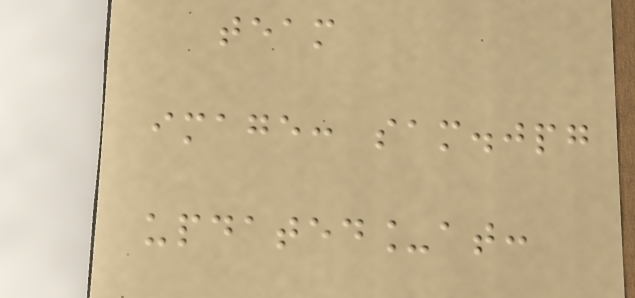team
image: sam.jpg
updated_at:
